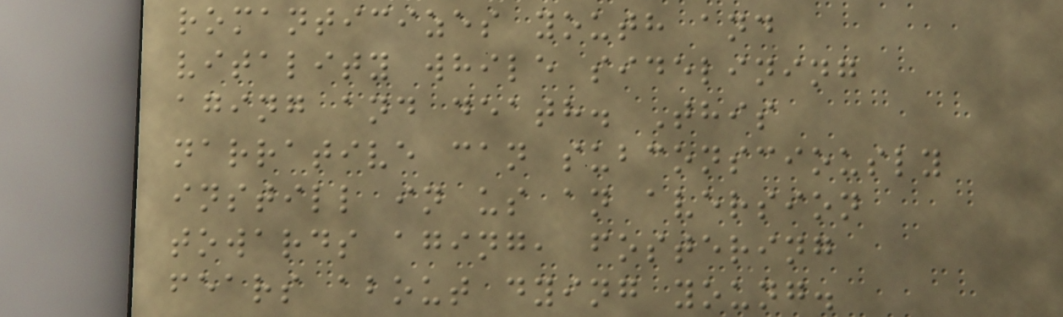romanticizes youth and
vitality while sidelining
aging and death. This
narrative can subconsciously
instill in us an aversion
towards aging, fostering
fears about dying young.
